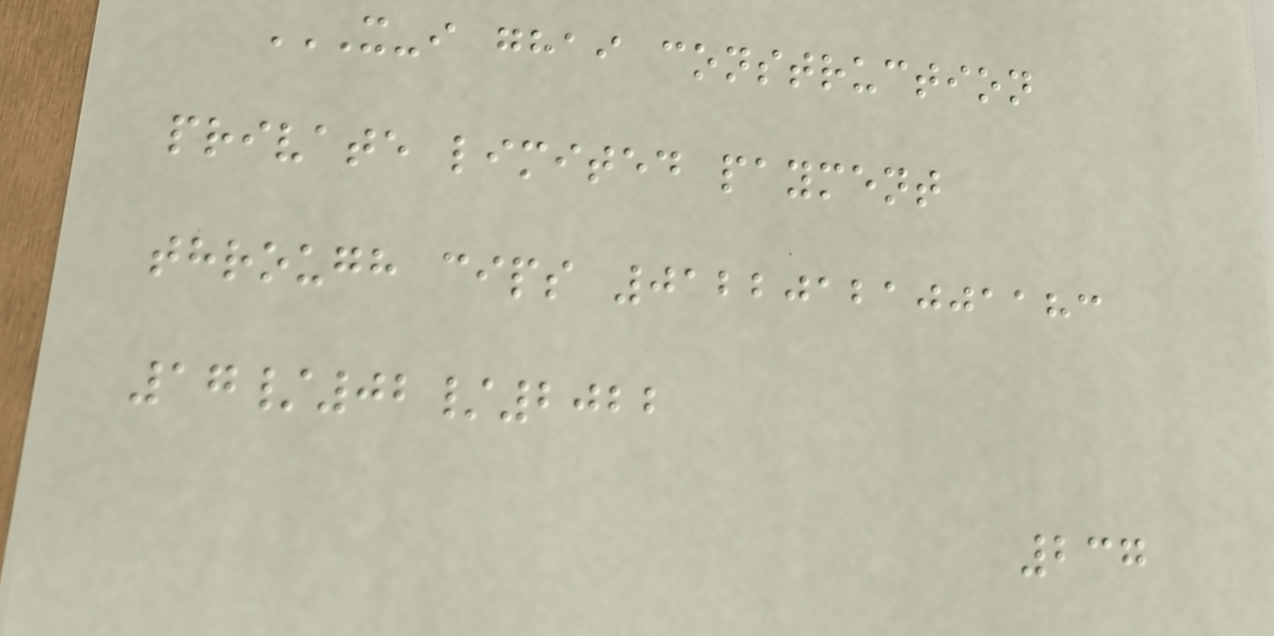X-I GHAI CONSTRUCTION
PRIVATE LIMITED PAYMENT
THROUGH CIPS 01220121001183
17/02/2022
237
